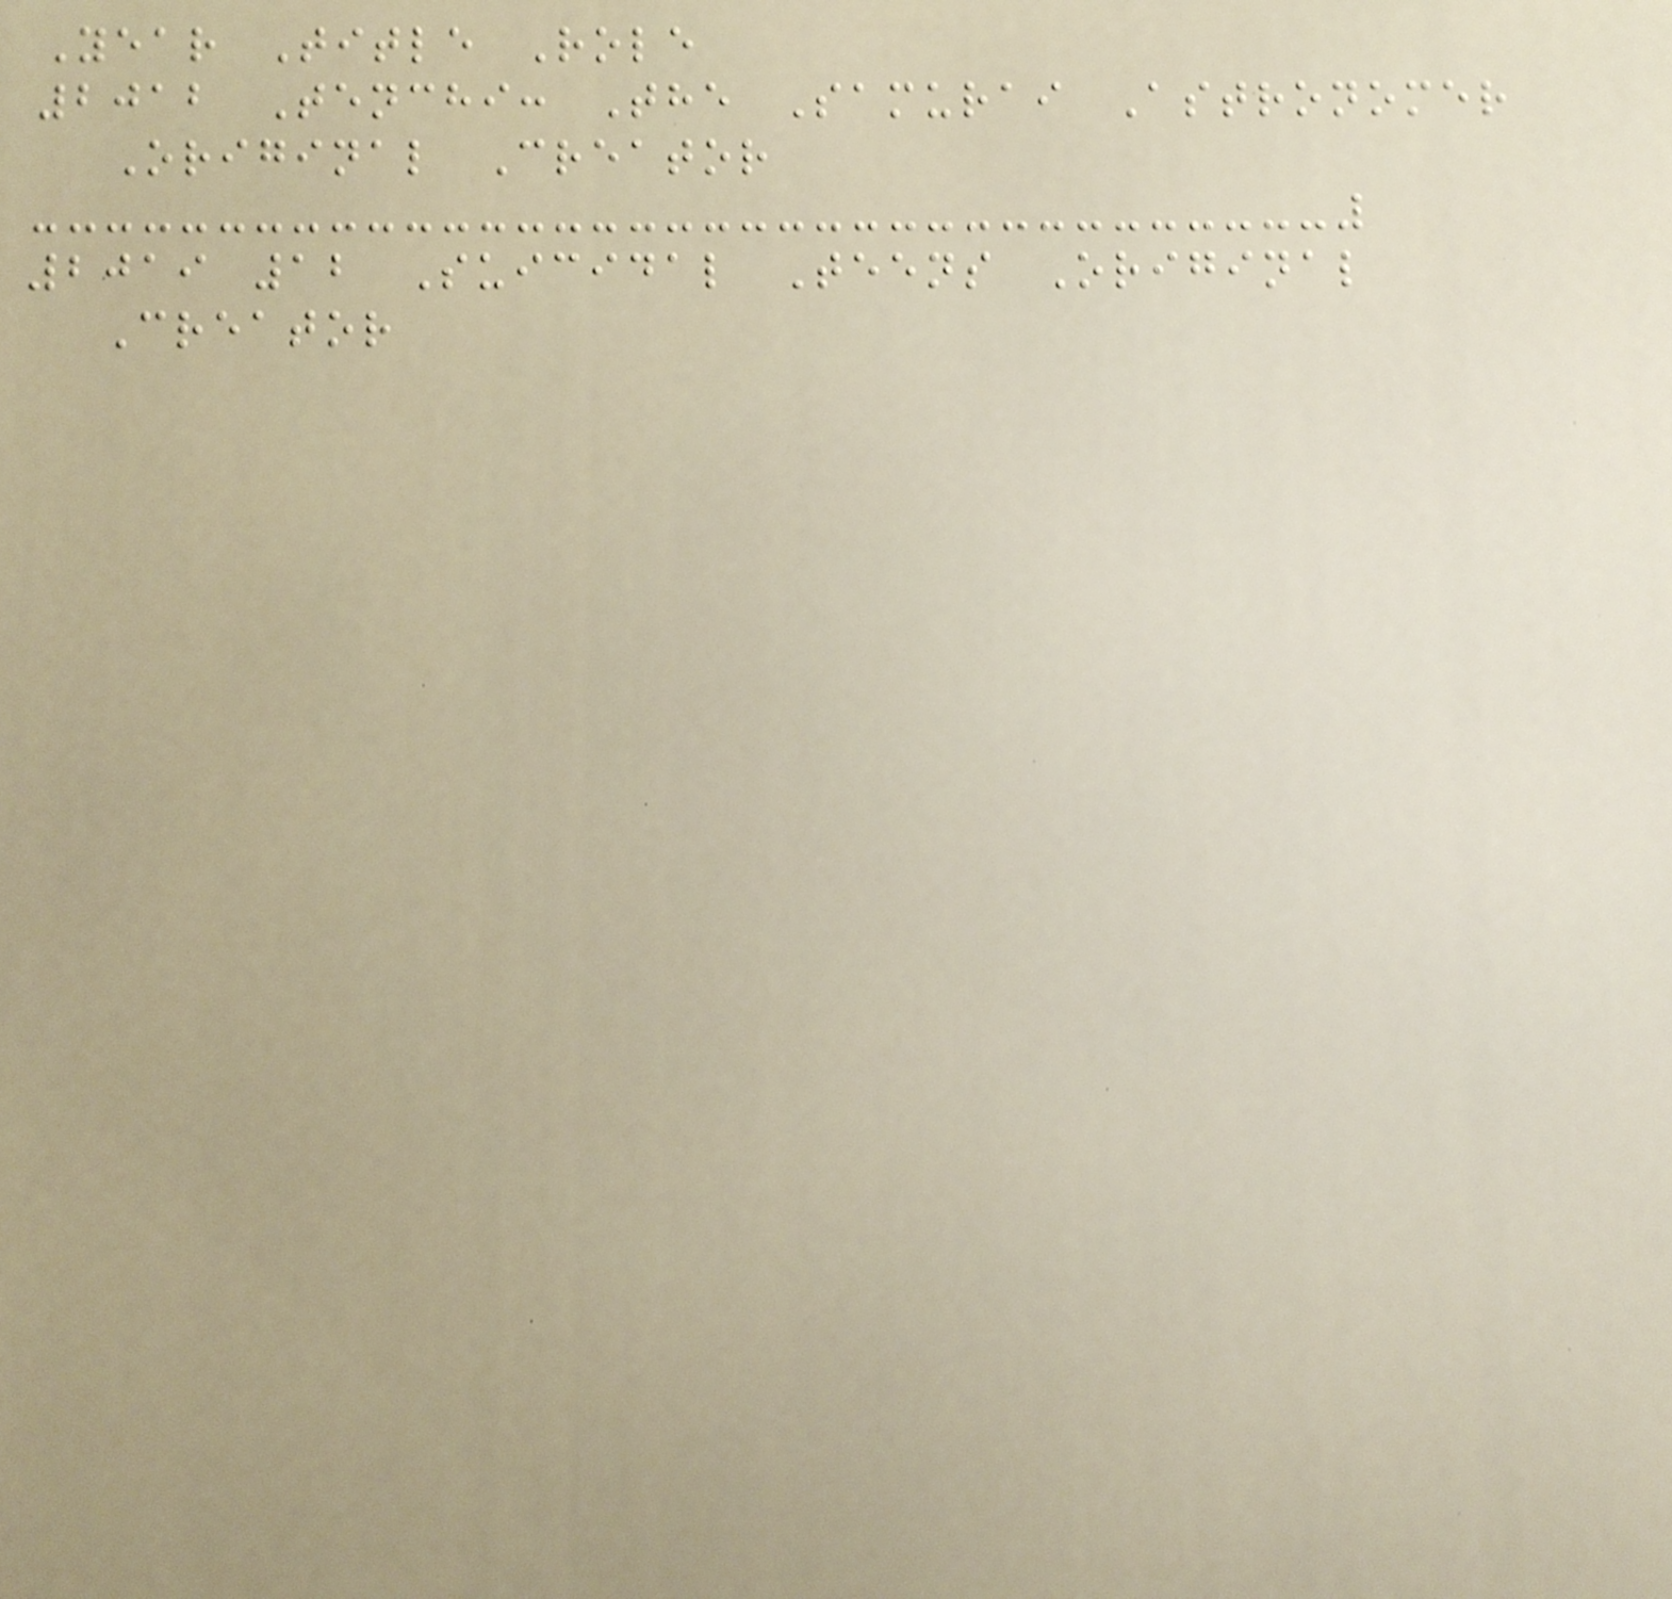Year Title Role
2012 Tenchi: The Samurai Astronomer
Original Creator
2019 12 Suicidal Teens Original
Creator
